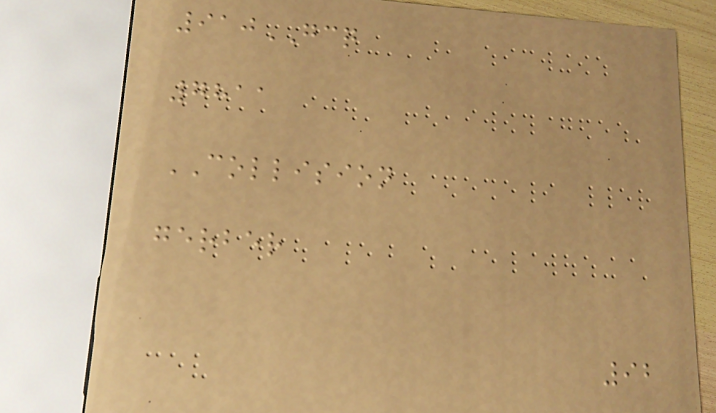910GCQ
7811
COLLISION
gerber
92
